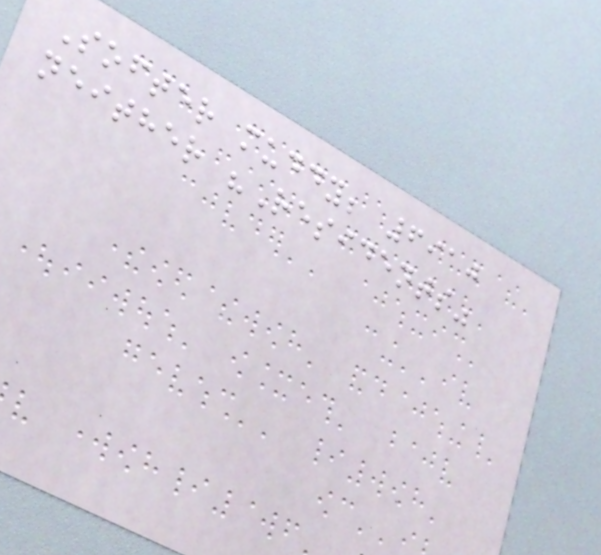Softer muddy; 6910
neither "Residents"
